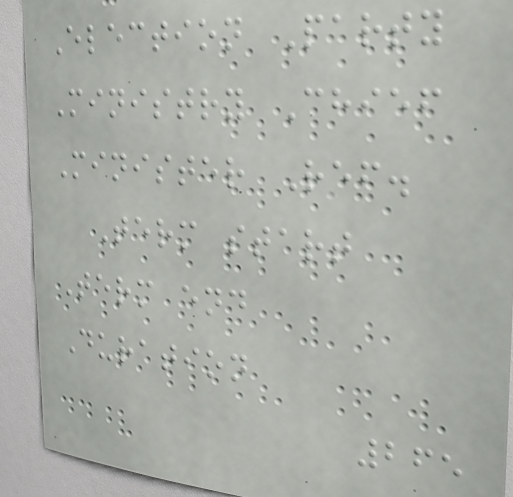Election Party
Ministry Chief
Minister Ref.
Term start
Term end
Duration
265
